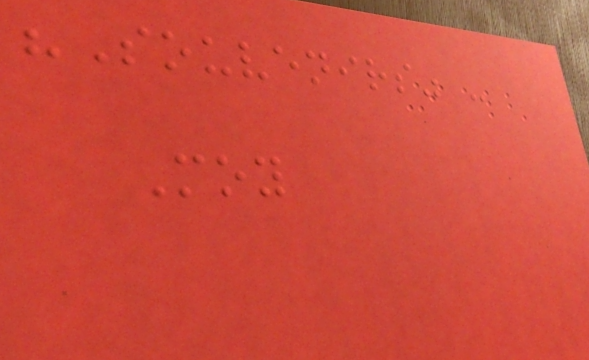"Souvenirs" -
Moy
